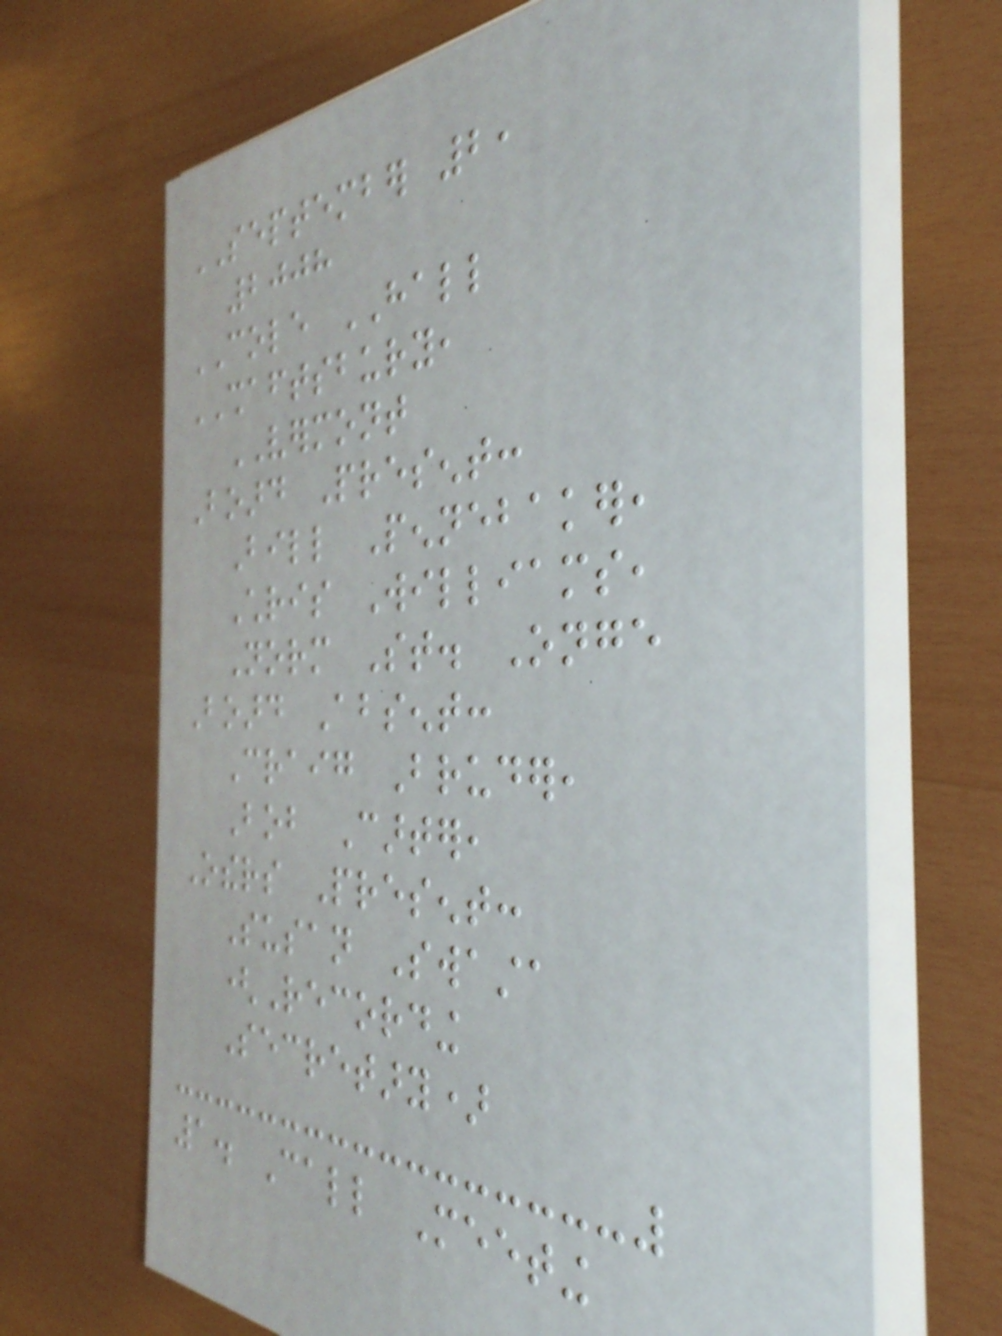SEPTEMBER 2,
2008
COLE HALL
SHAFTSBURY,
VERMONT
Board Present:
Bill Pennebaker,
Chris Williams,
Norm St. Onge
Board Absent:
Craig Bruder,
Bob Carter,
Others Present:
Susan Swasta
(Recording
Secretary)
1. Call Meeting
